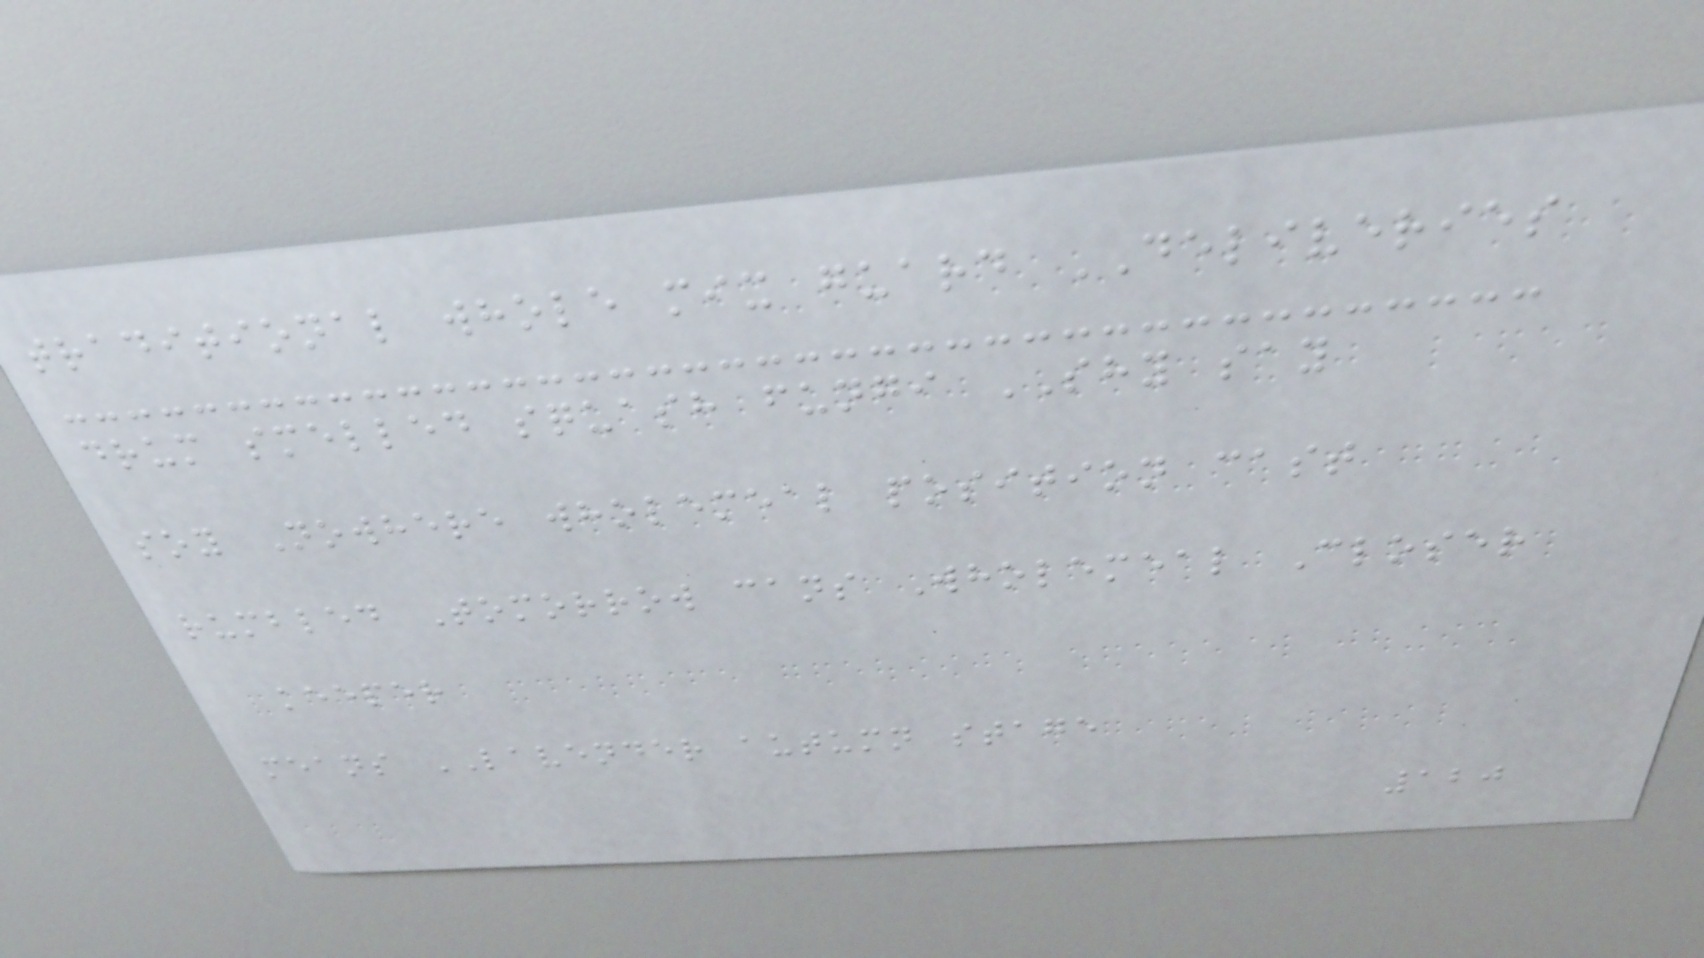traditional whole mix guard DELIVERIES
drum smelled squash fungi SHY say
soy Nowhere wholemeal position cast
rumbled Tomorrow cans Wholemeal Closer
keeper
means LAVENDER autumn stage
120
